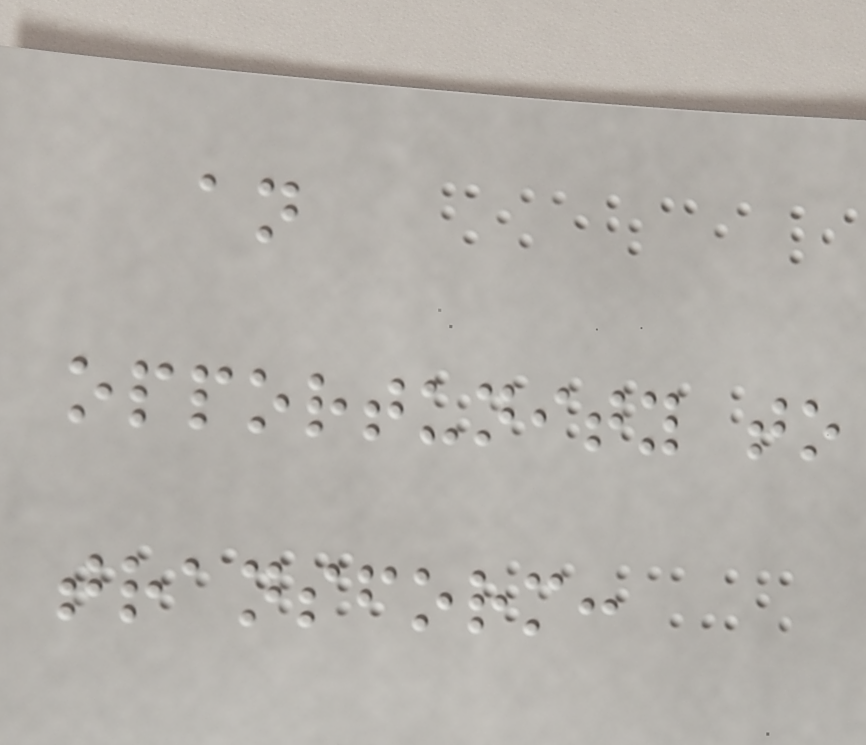an
opportunity to
transform:
